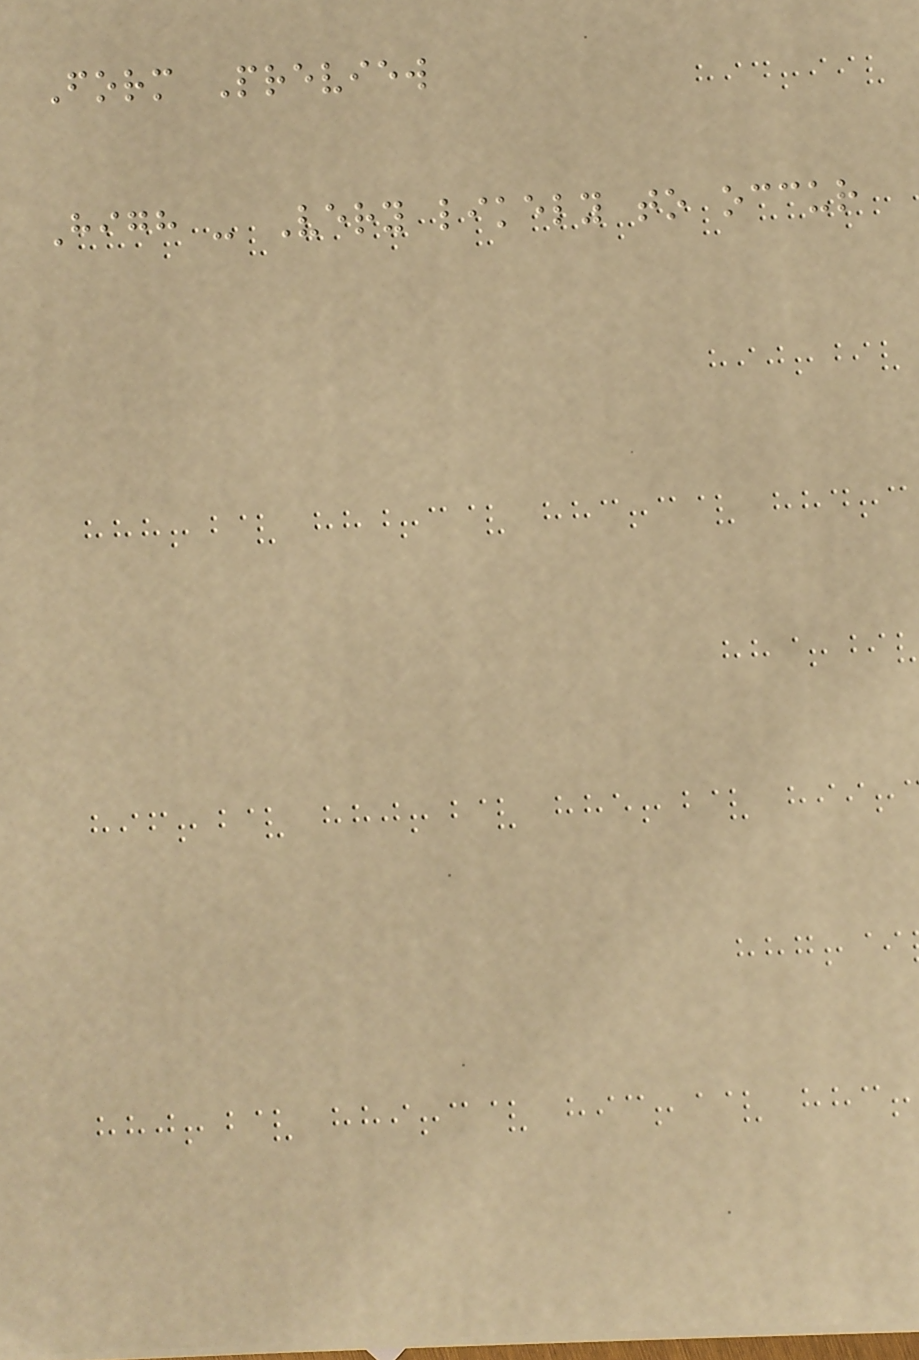Form Preview
High - Very likely to occur
